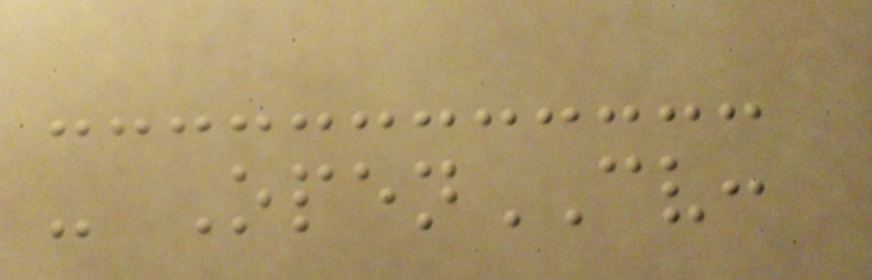- OpenCV:
